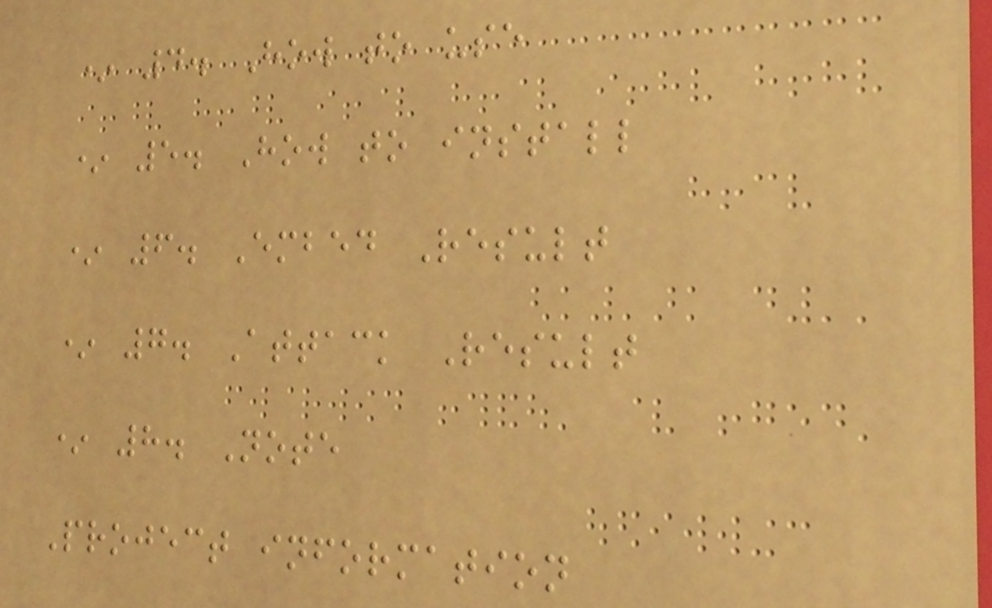* 4. How to use
* 5. How to install
* 6. Embed Result
* 7. Attack Result
* 8. Note
Project information
